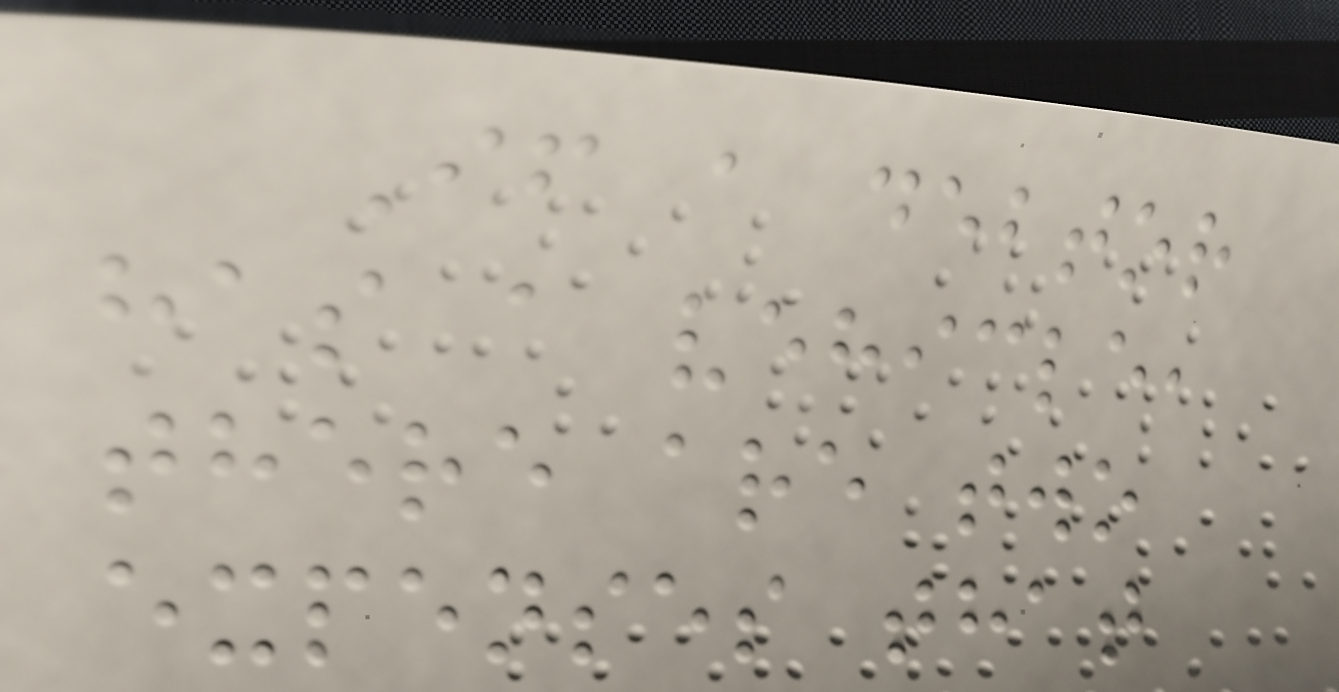If a debtor
has a vehicle,
there are two
expenses that
